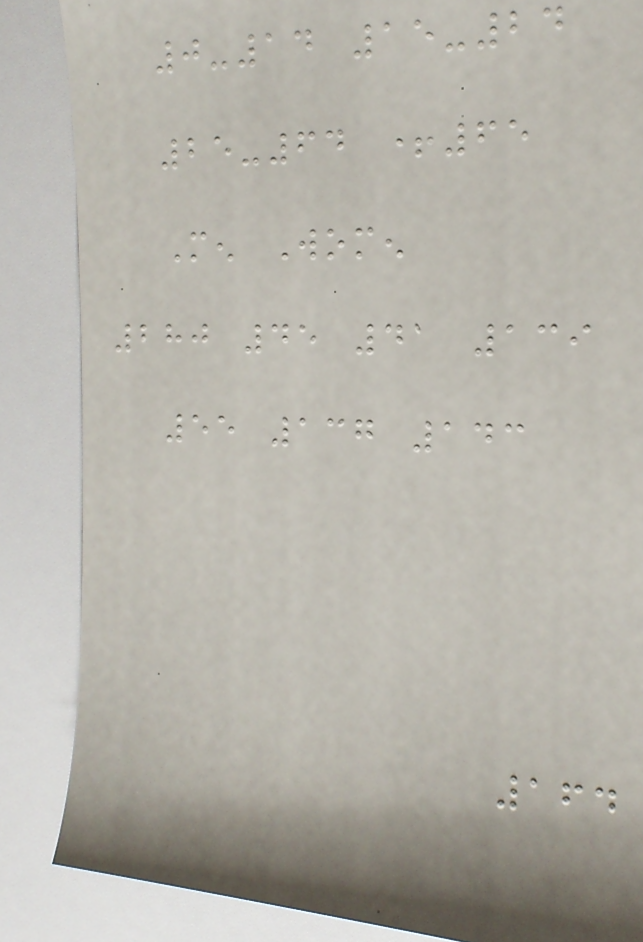0-14 15-24
25-64 +65
Men Women
280 45 41 139
55 137 143
164
